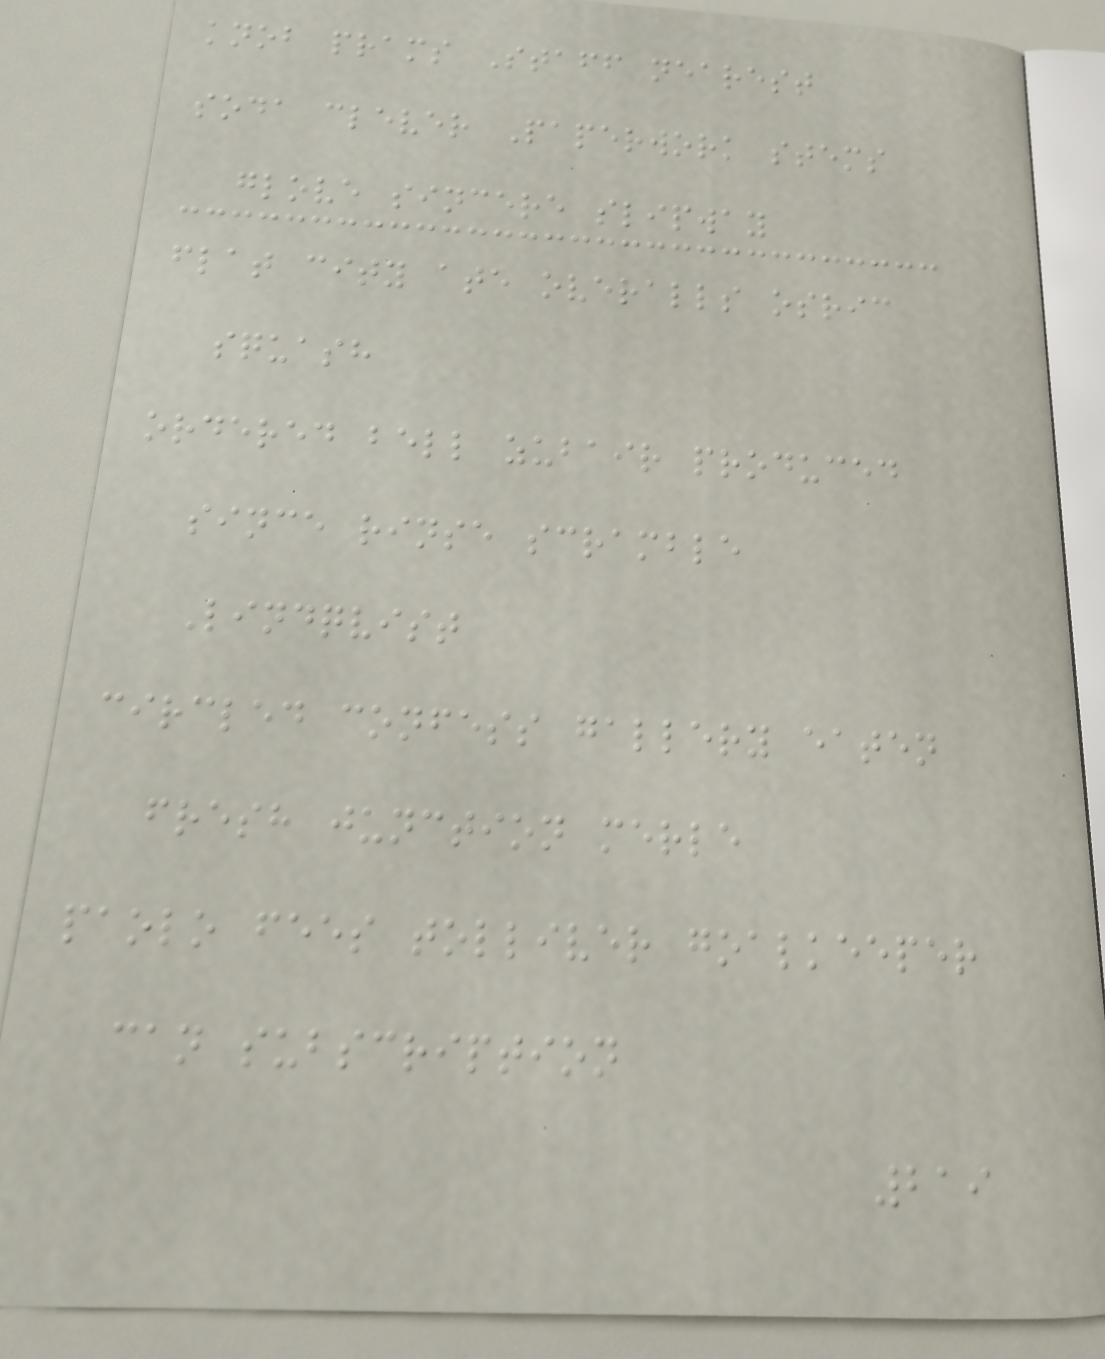knob prams Staff nearest
soda clever Paperwork stems
glove sincere slipway
flat city ate overalls osric
squash
ordered bell zubair produced
since rinse scramble
Lindqvist
circled confess gallery eaten
fresh junction merle
paolo fees tolliver goalkeeper
can subscription
219
